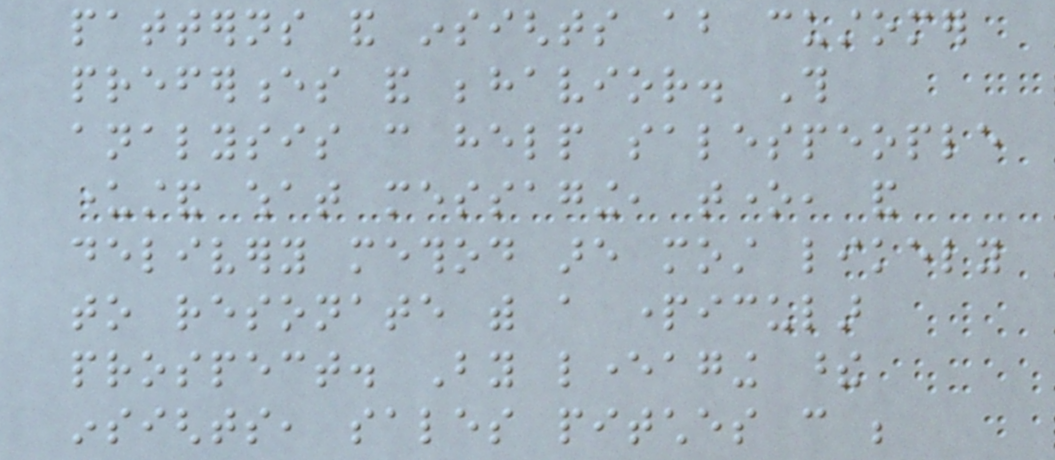patterns and insights about customer
preferences and behavior. This
analysis can help salespeople
understand what messaging, tone, and
delivery method are most likely
to resonate with a particular
prospect. By leveraging these
insights, sales pitches can be
